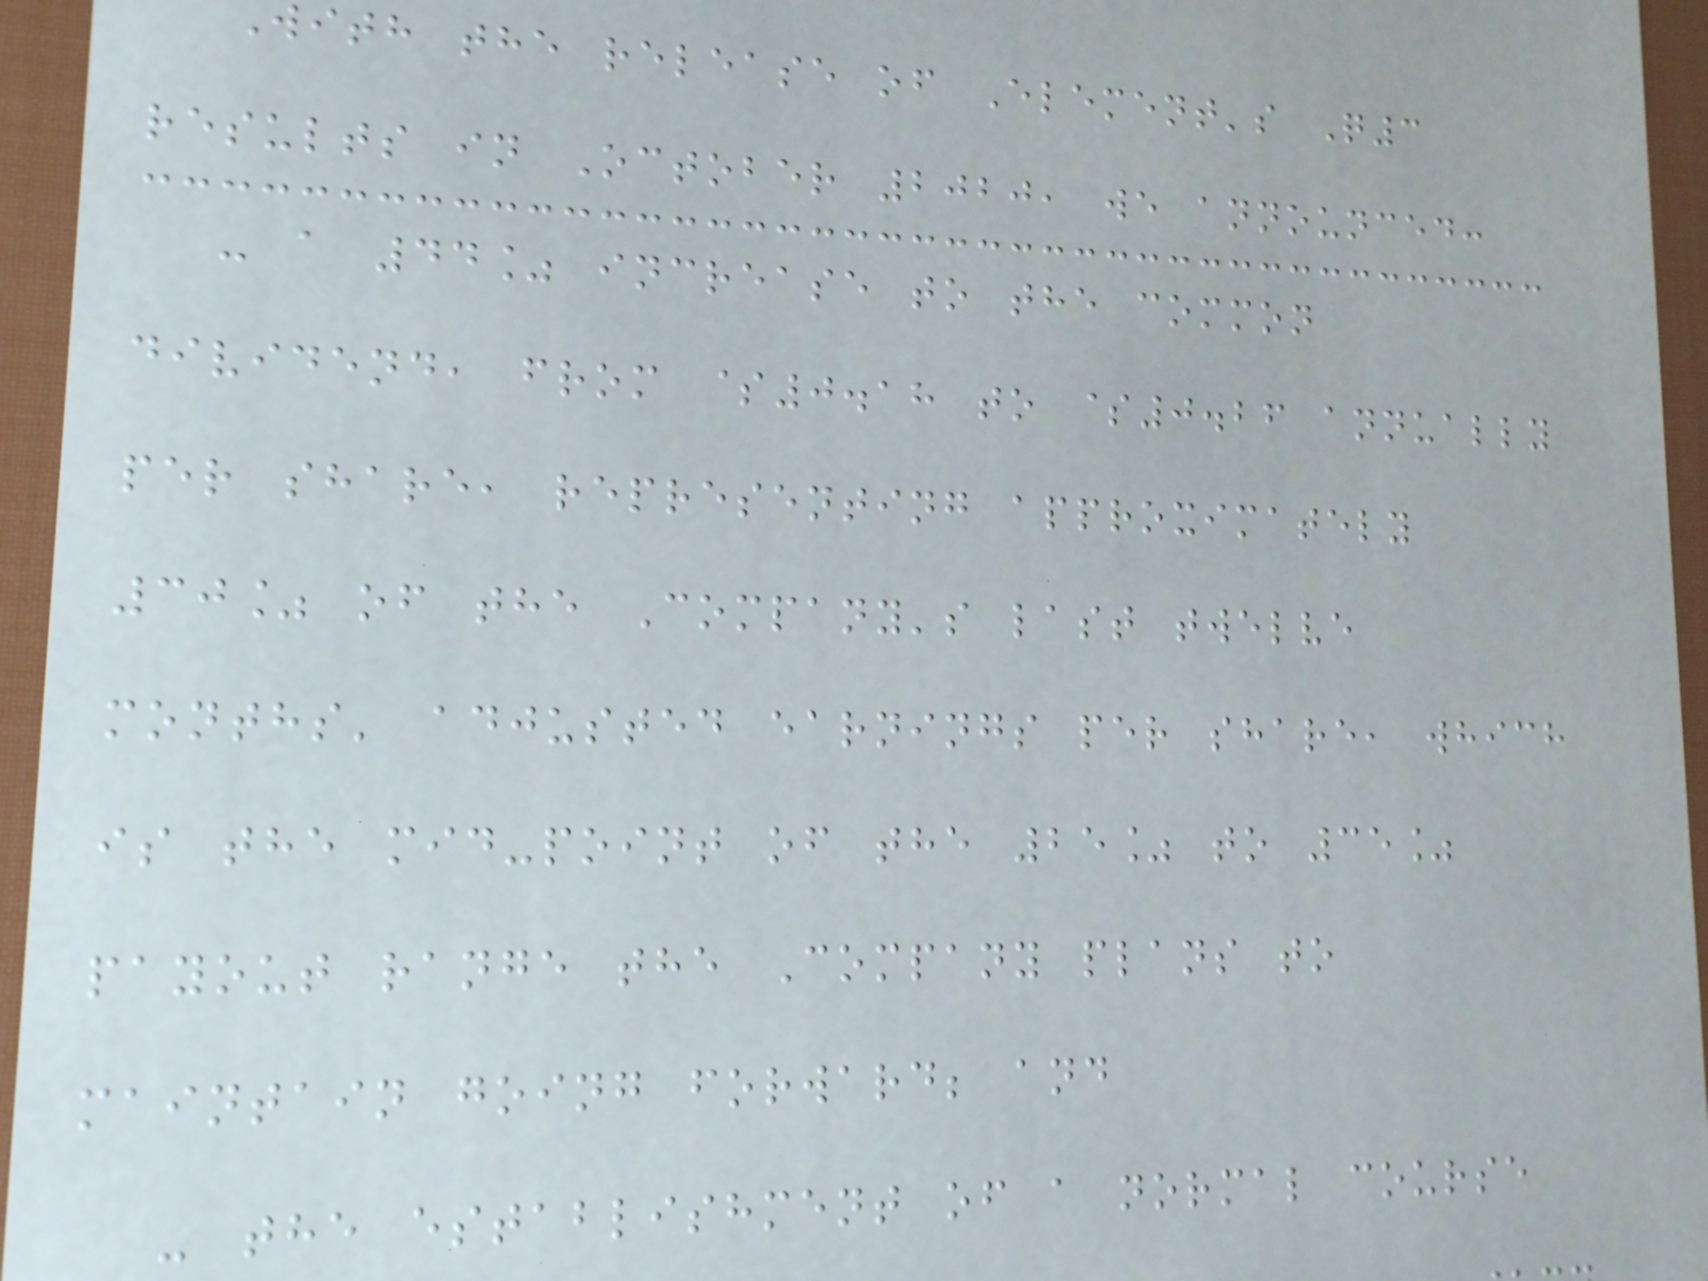with the release of Element's Q3
results in October 2020, we announced:
- a 44% increase to the common
dividend, from $0.18 to $0.26 annually
per share, representing approximately
30% of the Company's last twelve
months' adjusted earnings per share, which
is the mid-point of the 25% to 35%
payout range the Company plans to
maintain going forward; and
- the establishment of a normal course
